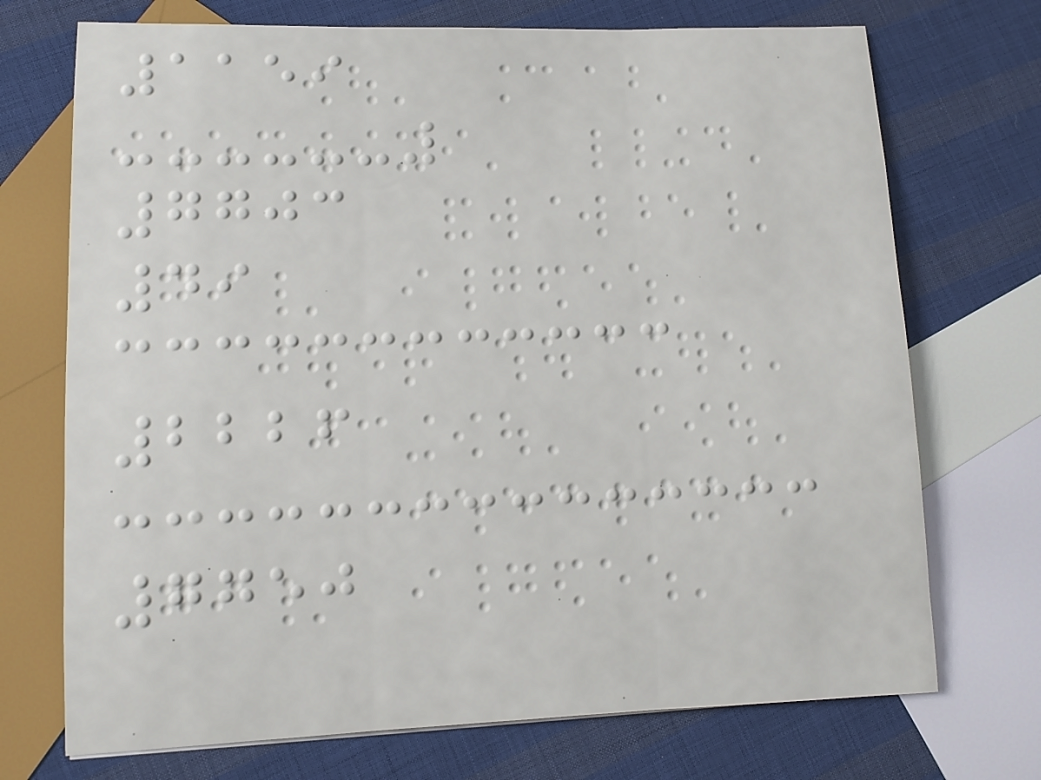1159
7703
49
2226
7750
